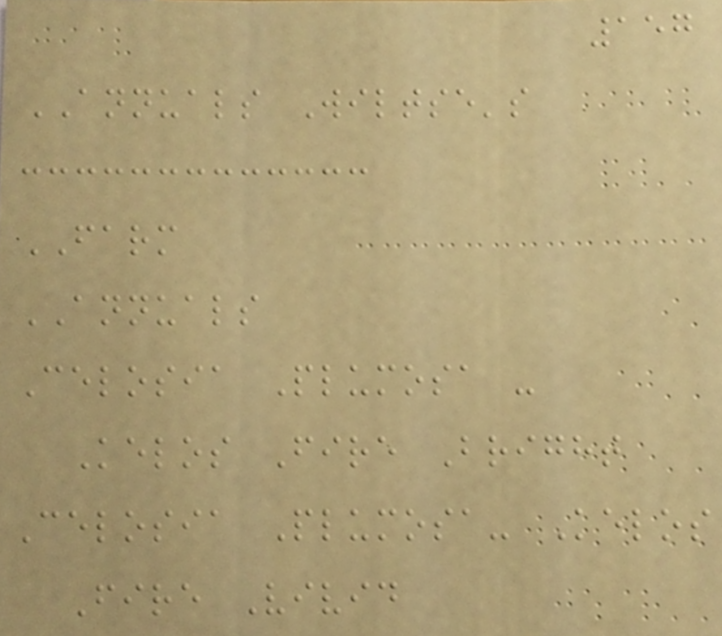157
ANNUALS Wiltse's
FARM
ANNUALS
Celosia Plumosa -
Kelos Fire Bright
Celosia Plumosa- Kelos
Fire Vivid
